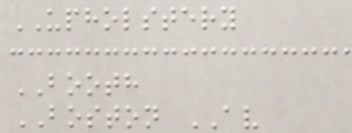UPHOLSTERY
BOOTH
BOSTON AV
